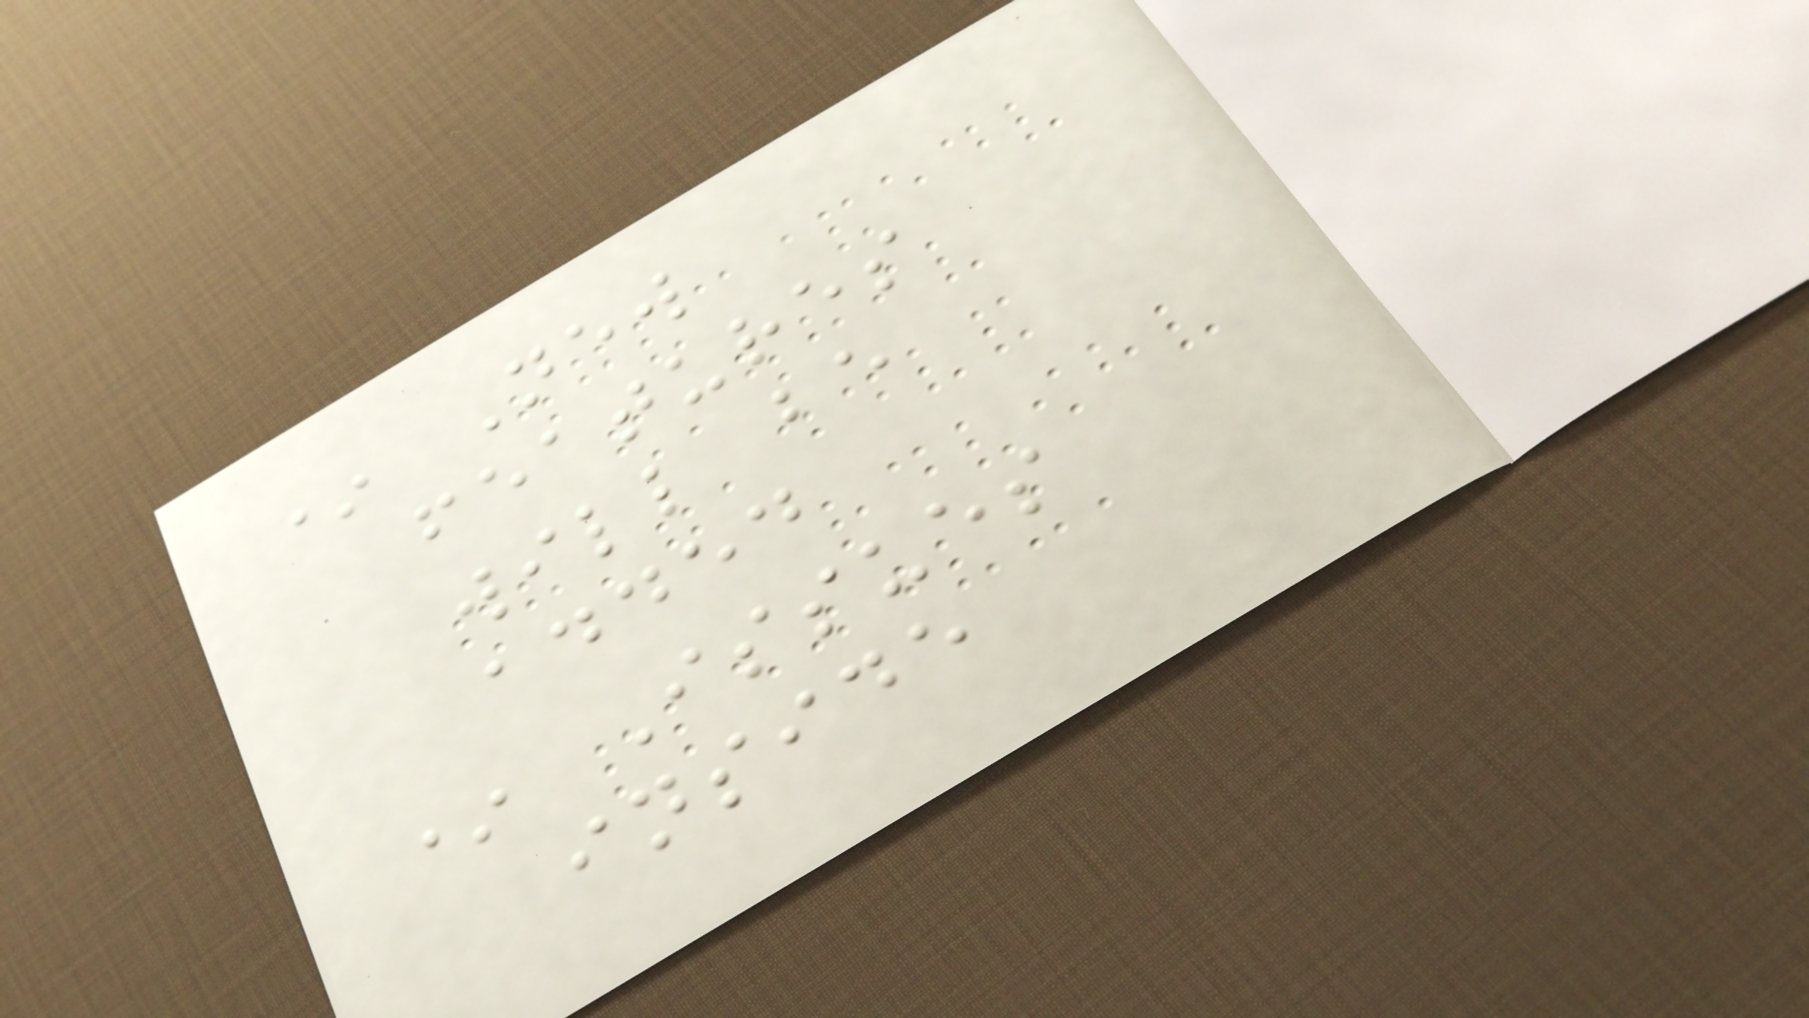* New
features
will be
added
* Issues
inside
